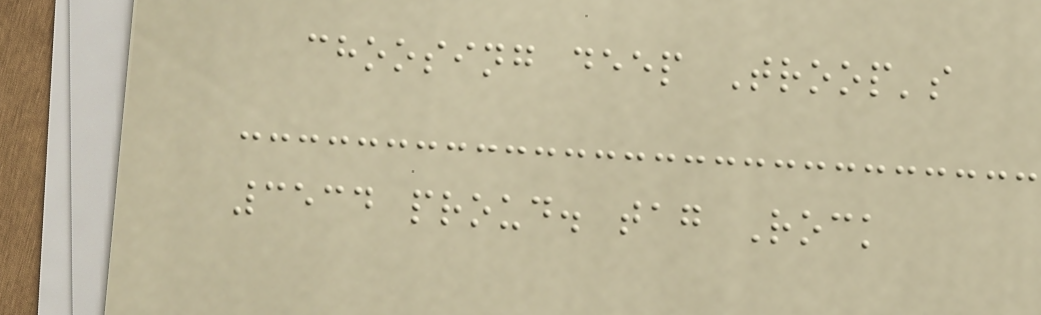choosing deep Troop's
3534 proud. tag Rock
